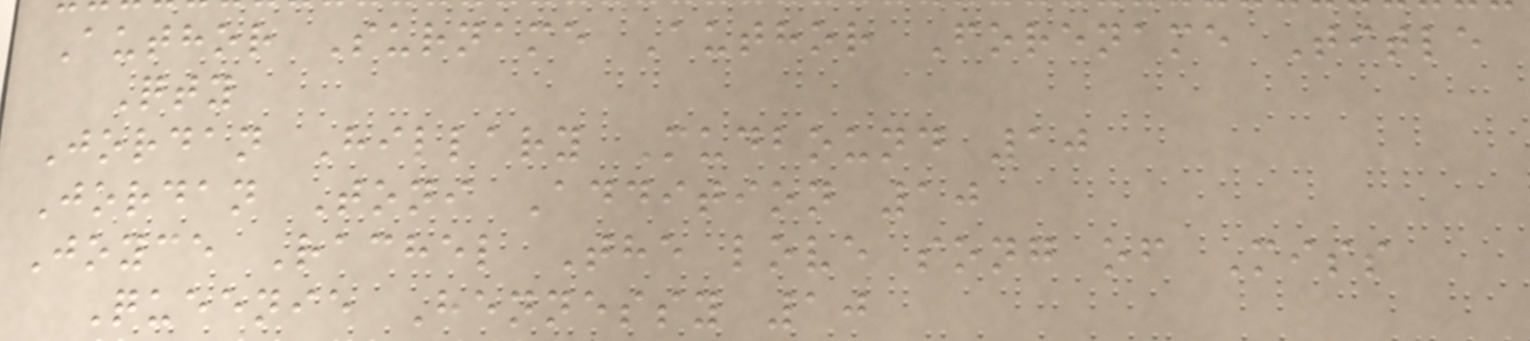Author Surname Author Forename Title
Qty
Jordan Hillary Mudbound 10
Jordan Toni Addition 10
Joyce Rachel The love song of Miss
Queenie Hennessy 10
